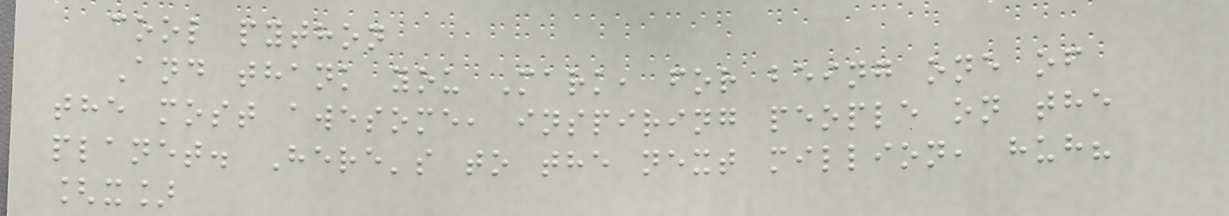cool python
And thank you Mark, for being one of
the most awesome, inspiring people on the
planet. Here's to the next million, huh?
[x]
